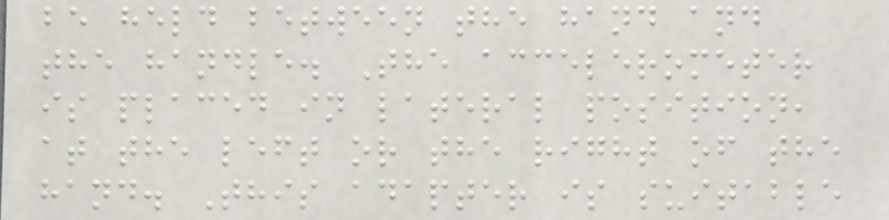be held between the hand and
the handle. The accelerometer
is placed in lateral position,
at the left or the right of the
hand. This adapter is suitable
